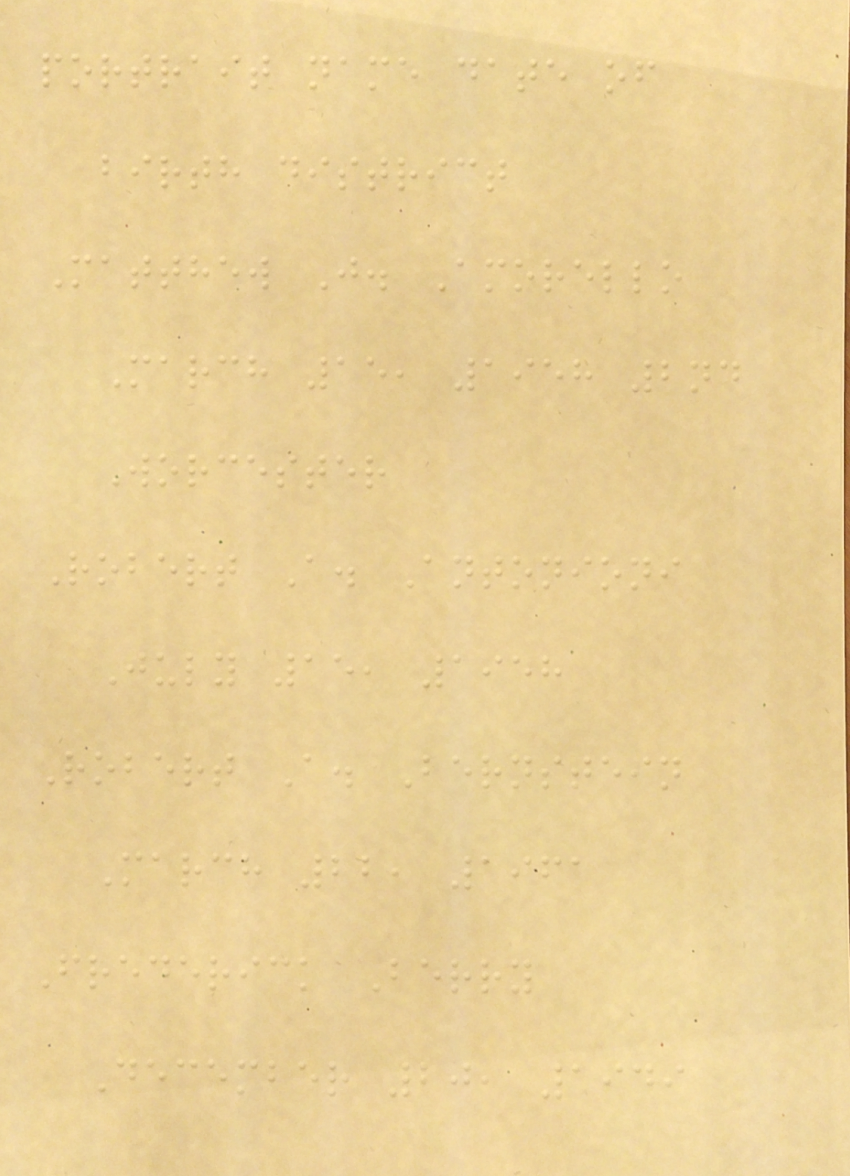portrait name date of
birth district
Matthew J. Amorello
March 15, 1958 2nd
Worcester
Robert A. Antonioni
July 15, 1958
Robert A. Bernstein
March 22, 1961
Frederick Berry
December 20, 1949
